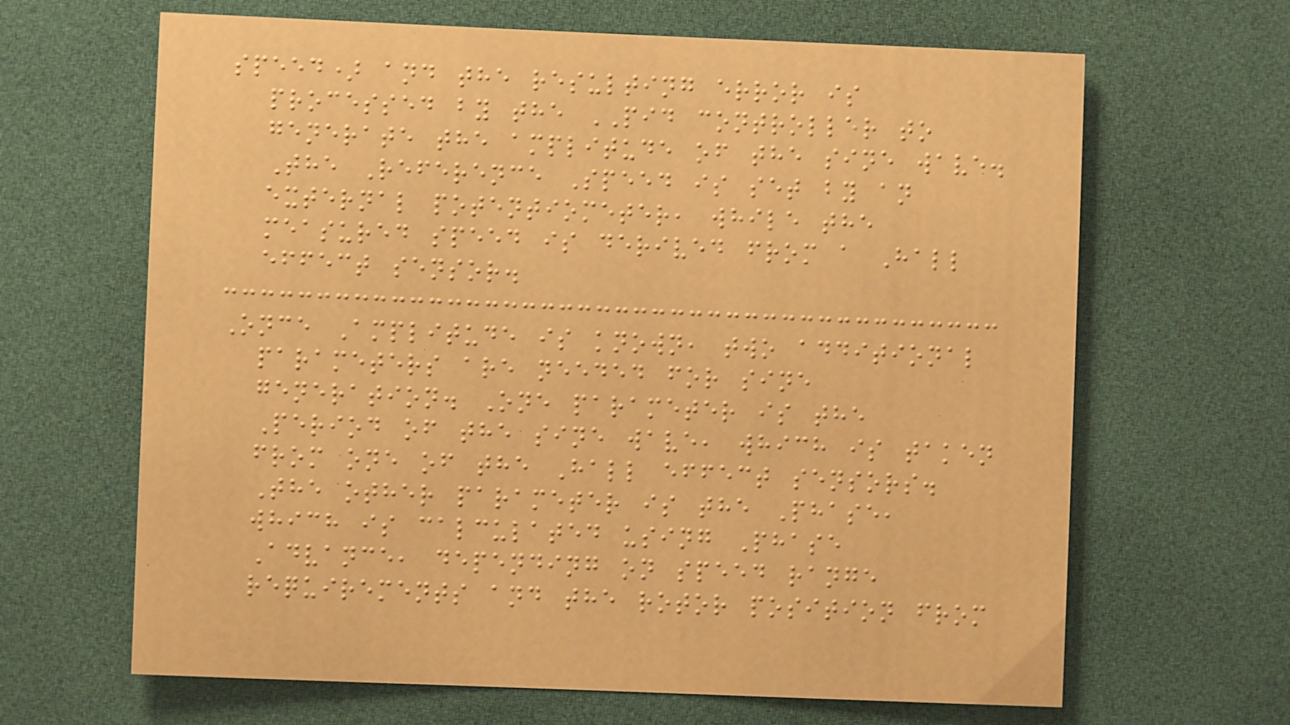speed) and the resulting error is
processed by the PID controller to
generate the amplitude of the sine wave.
The Reference Speed is set by an
external potentiometer, while the
measured speed is derived from a Hall
effect sensor.
Once Amplitude is known, two additional
parameters are needed for sine
generation. One parameter is the
Period of the sine wave, which is taken
from one of the Hall effect sensors.
The other parameter is the Phase,
which is calculated using Phase
Advance, depending on speed range
requirements and the rotor position from
